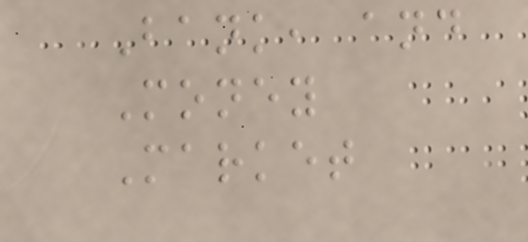Bank, and
Money
Market
